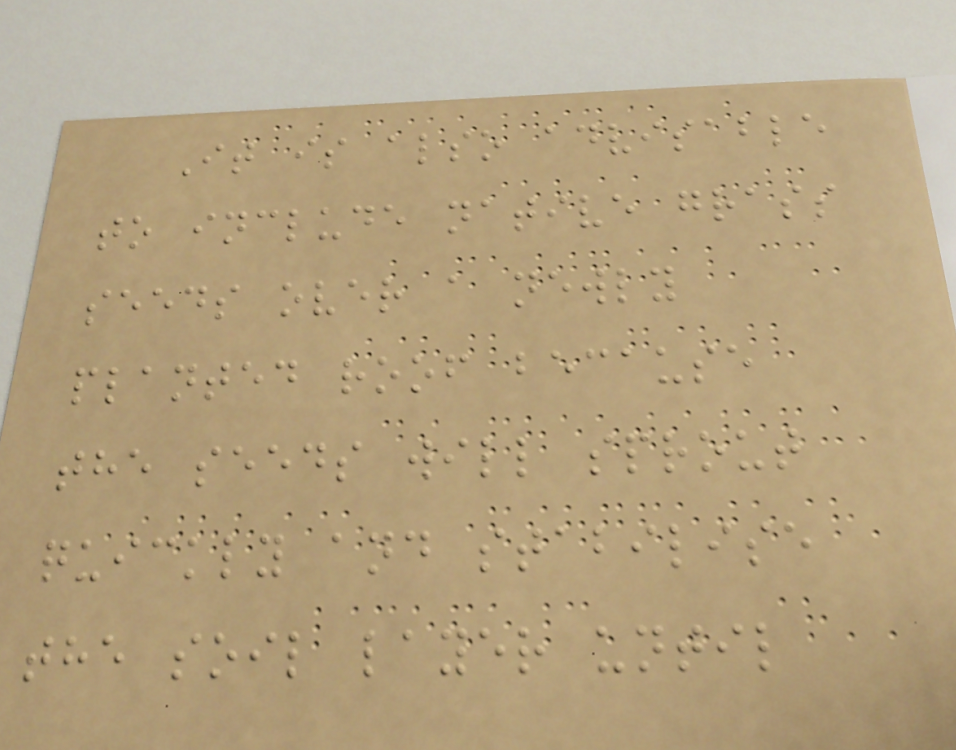It is also advisable
to include native grass
seeds over a newly
planted roof because
the seeds will sprout
quickly and stabilise
the soil layer until
